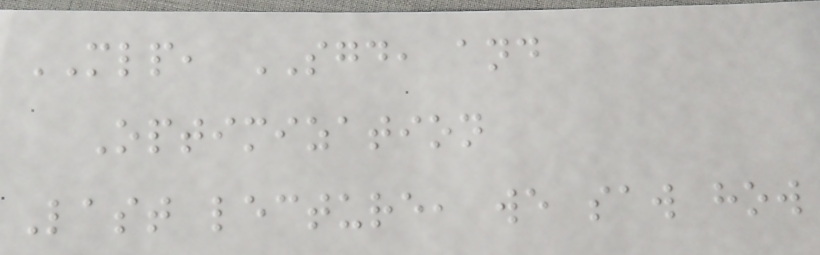MLP, SGD, and
Optimization
Last lecture, we saw how
